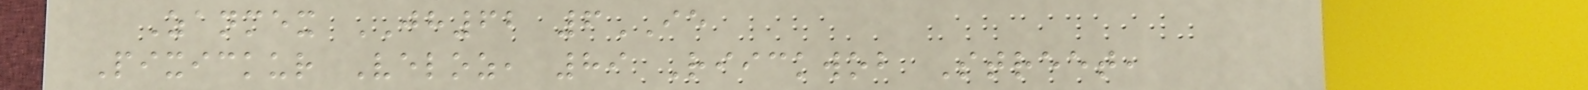Zanmex JH62 6IE
Pixickur Veloz, 89 Riickwob Street,
